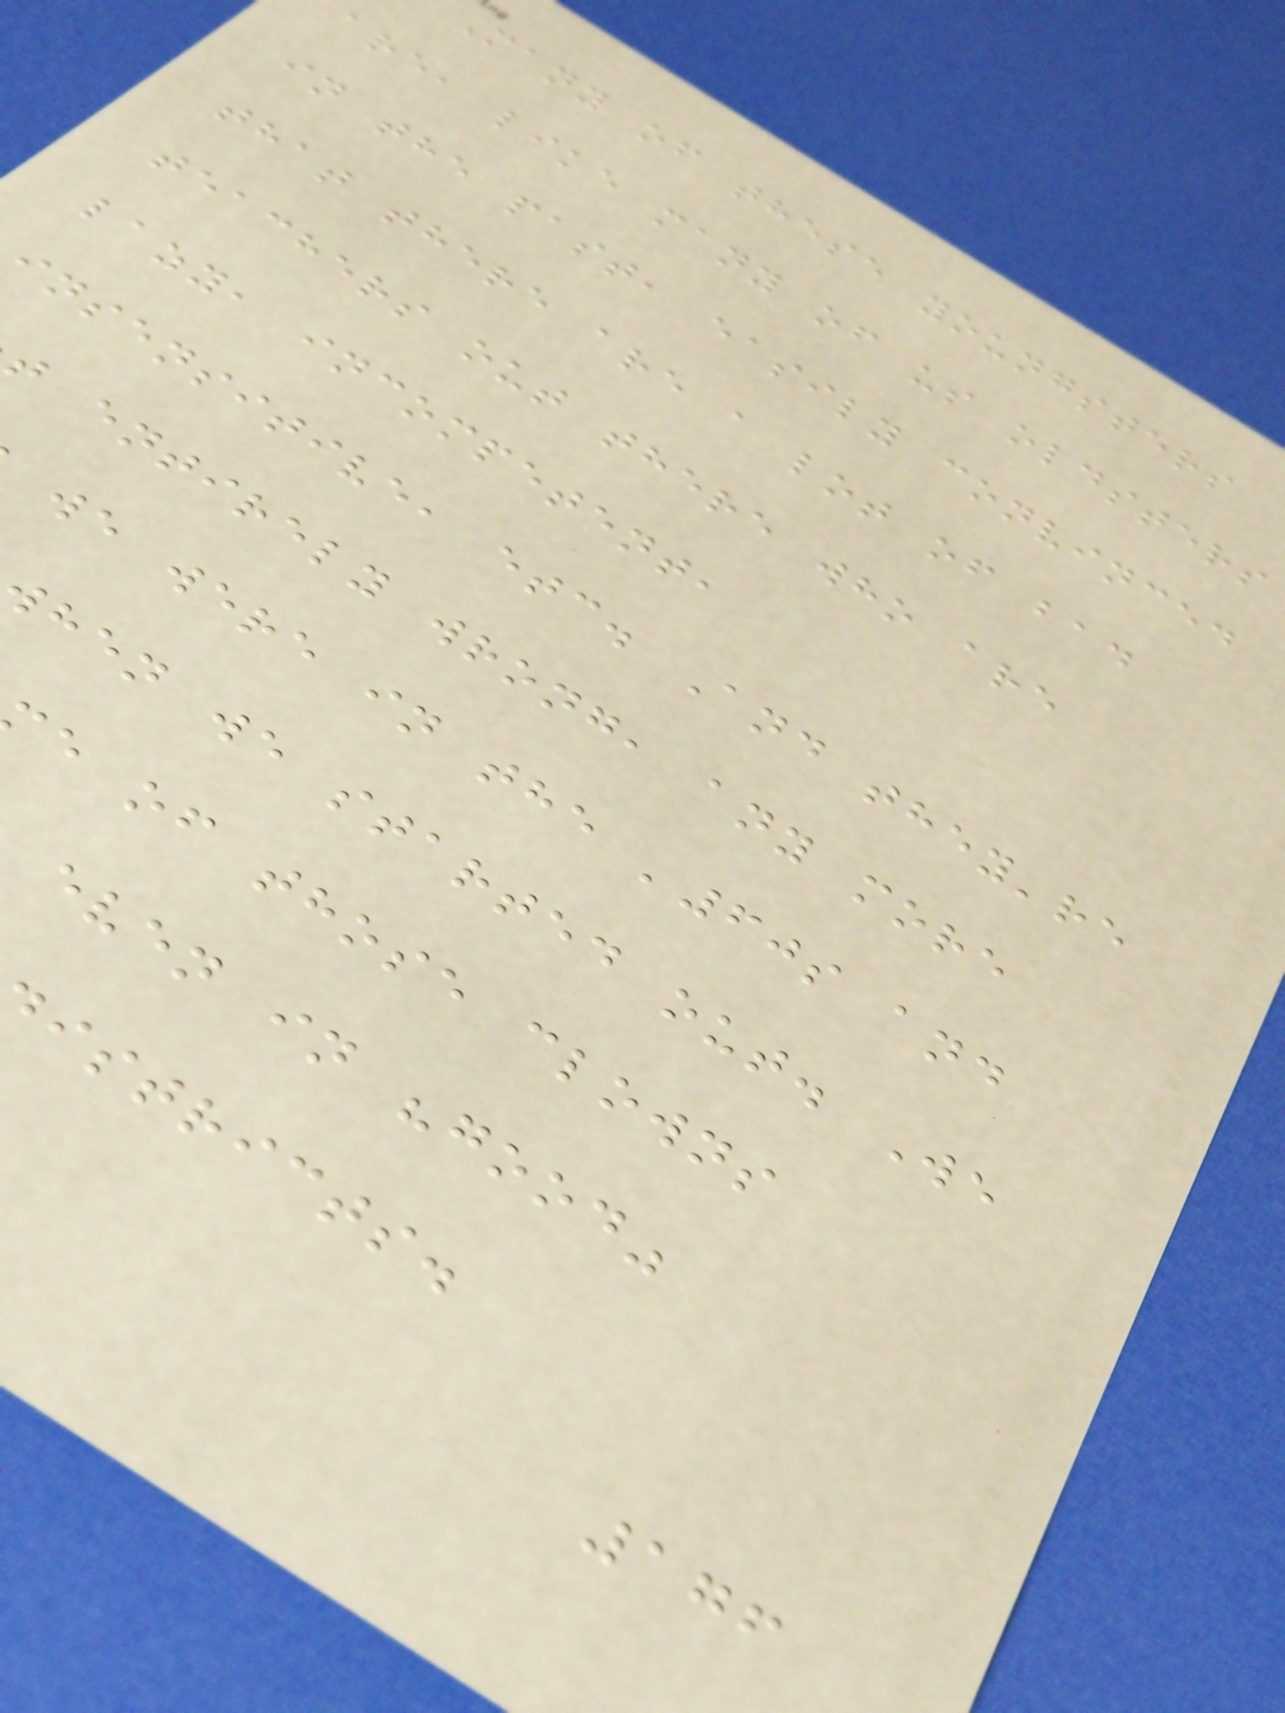Many of these youngsters
are, like many of us oldsters
in the past, easily convinced
that there are a lot of bad
teachers out there who are
lazy, incompetent,
insensitive, etc. And they're
t entirely wrong, any more
we were in the '60s and
hen we started out. We
e of those clowns
even in "good"
istricts.
176
